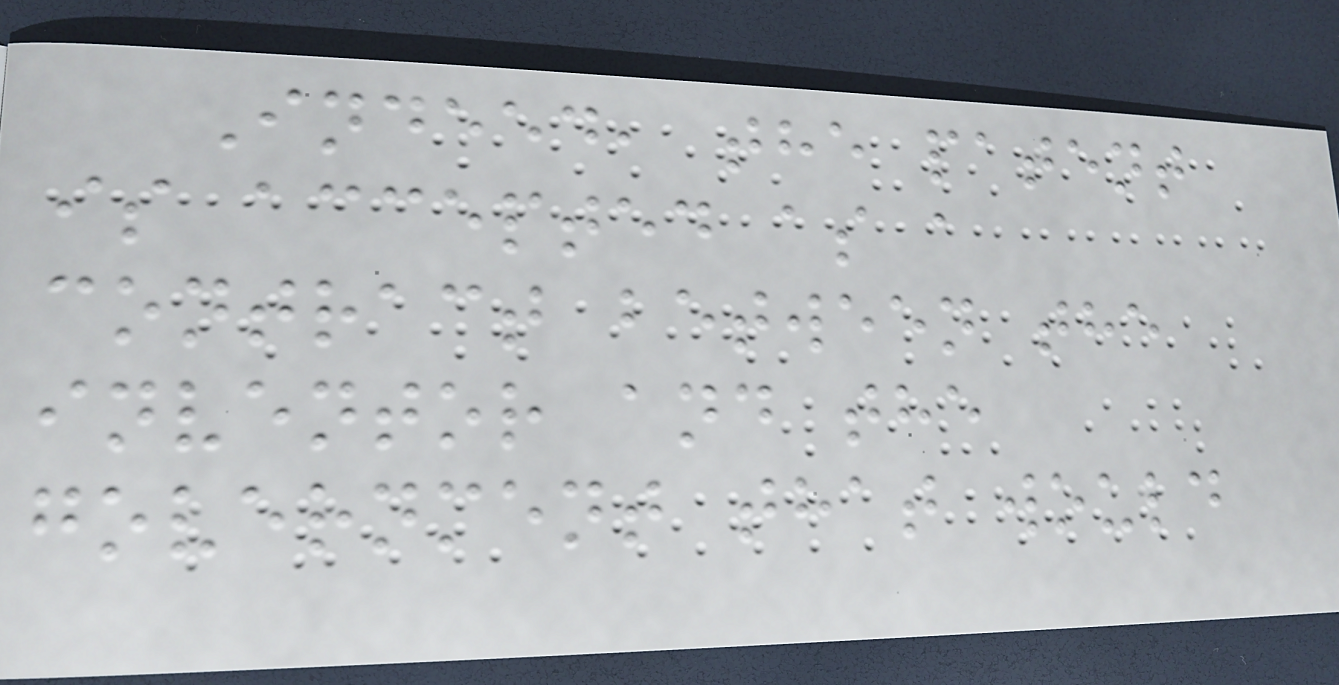Indeed, the patent
is accepted as a
contract between the
inventor and the
government that would
